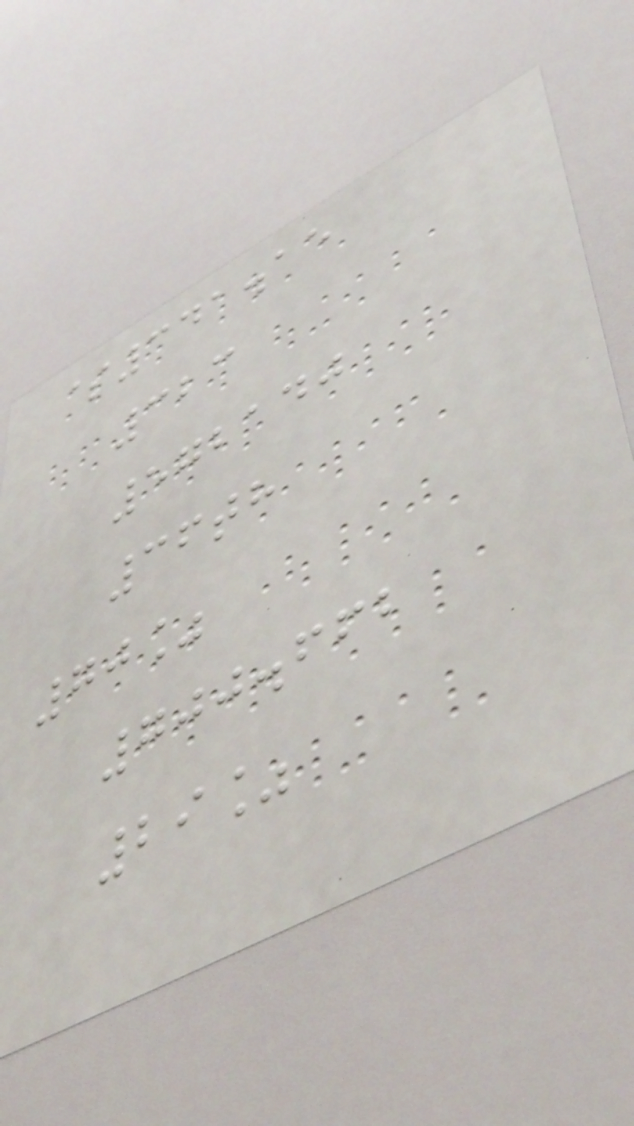$341.15
323
572140
36th
70%
700.662
29%
